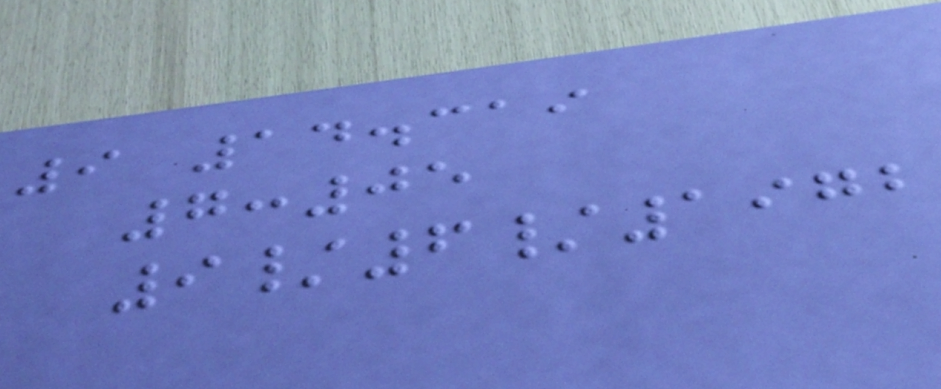9 14.319
7:05
9/6/1972
